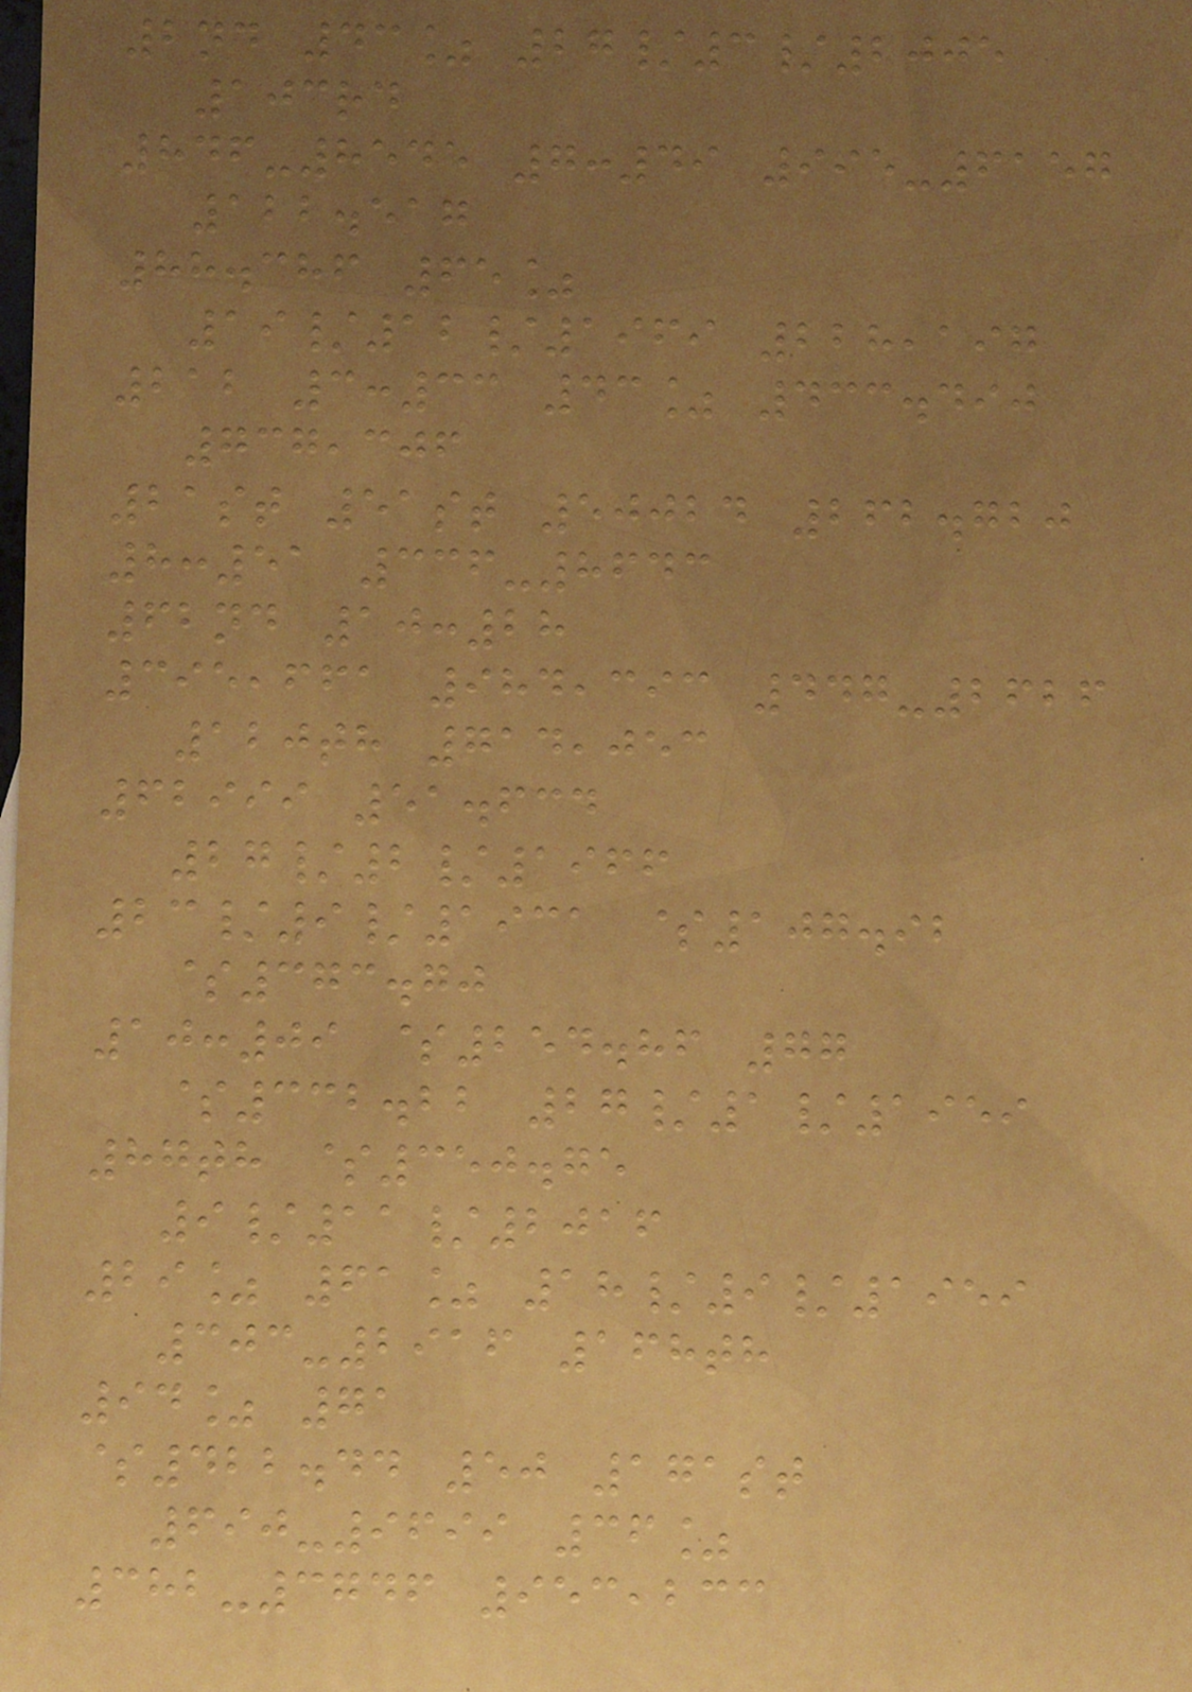2nd 43% 27/3/2005
103rd
846-8545 7:49 995-6157
122.517
88.386 65%
19/12/1969 228,197
212 3:33 43% 433.490
737,306
21st 51st 50024 262.720
8:51 336-8643
62nd 10:28
395,661 984,393 447-2626
120th 714,053
62999 51.634
27/2/1966
23/9/1931 $107.92
$373.70
10:09 $254.86 77
$332.22 27/1/1959
87th $350.75
9/11/2016
29% 61% 18/9/1959
303-2916 168th
94% 71
$422.44 50 171st
690-9699 36%
382-3746 953,233
